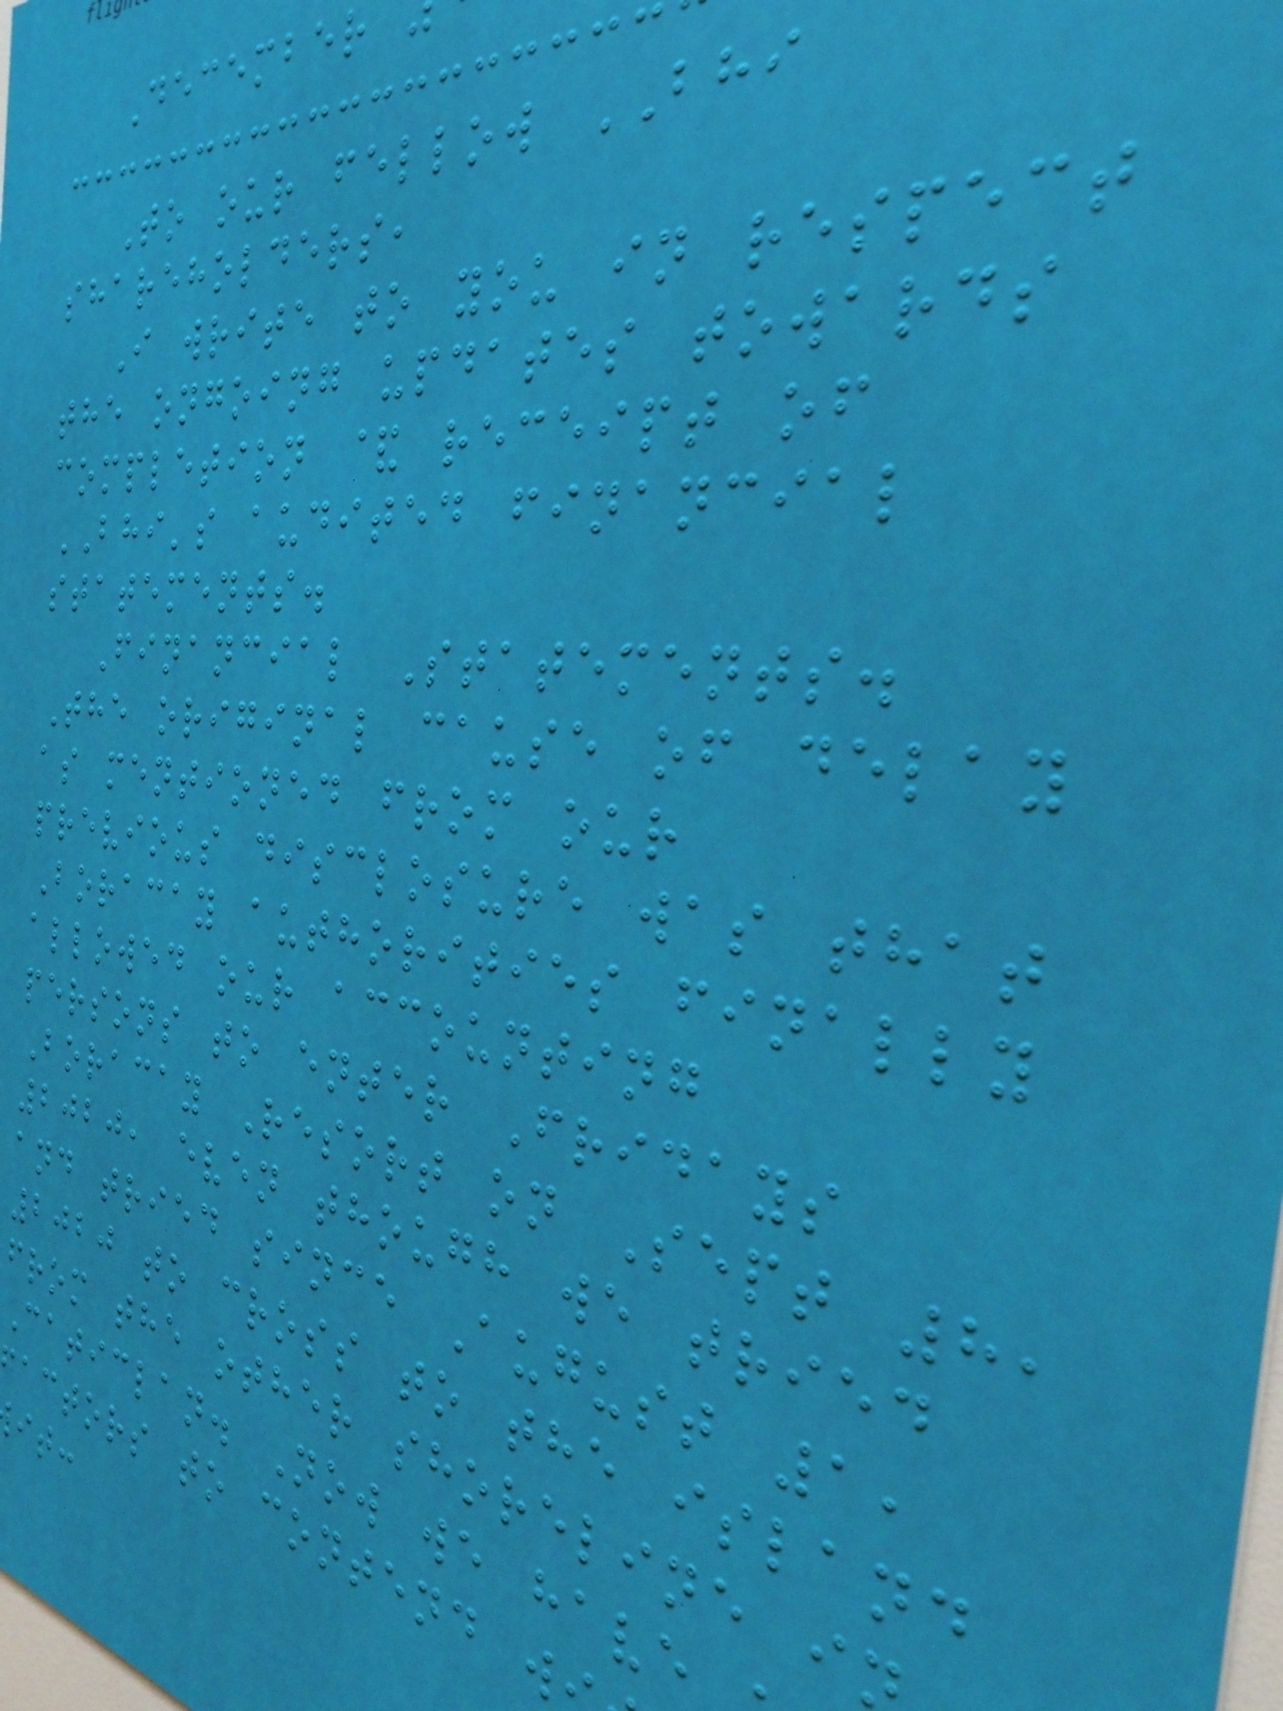December
To our fellow BHI
shareholders,
I write to you in respect
the ongoing updates towards
completion & receipt of
BHI's audited financial
statements.
Financial Statements.
The original cause of delay
as mentioned from our
previous disclosure was that
Boracay authorities finally
allowed our accounting
persons to enter Fridays
Boracay Resort on Sept 8,
2020, even though we tried
and tried since August 1,
2020 to cross to the island
from the other shoreline i
Caticlan. Now we have
actors to contend w
